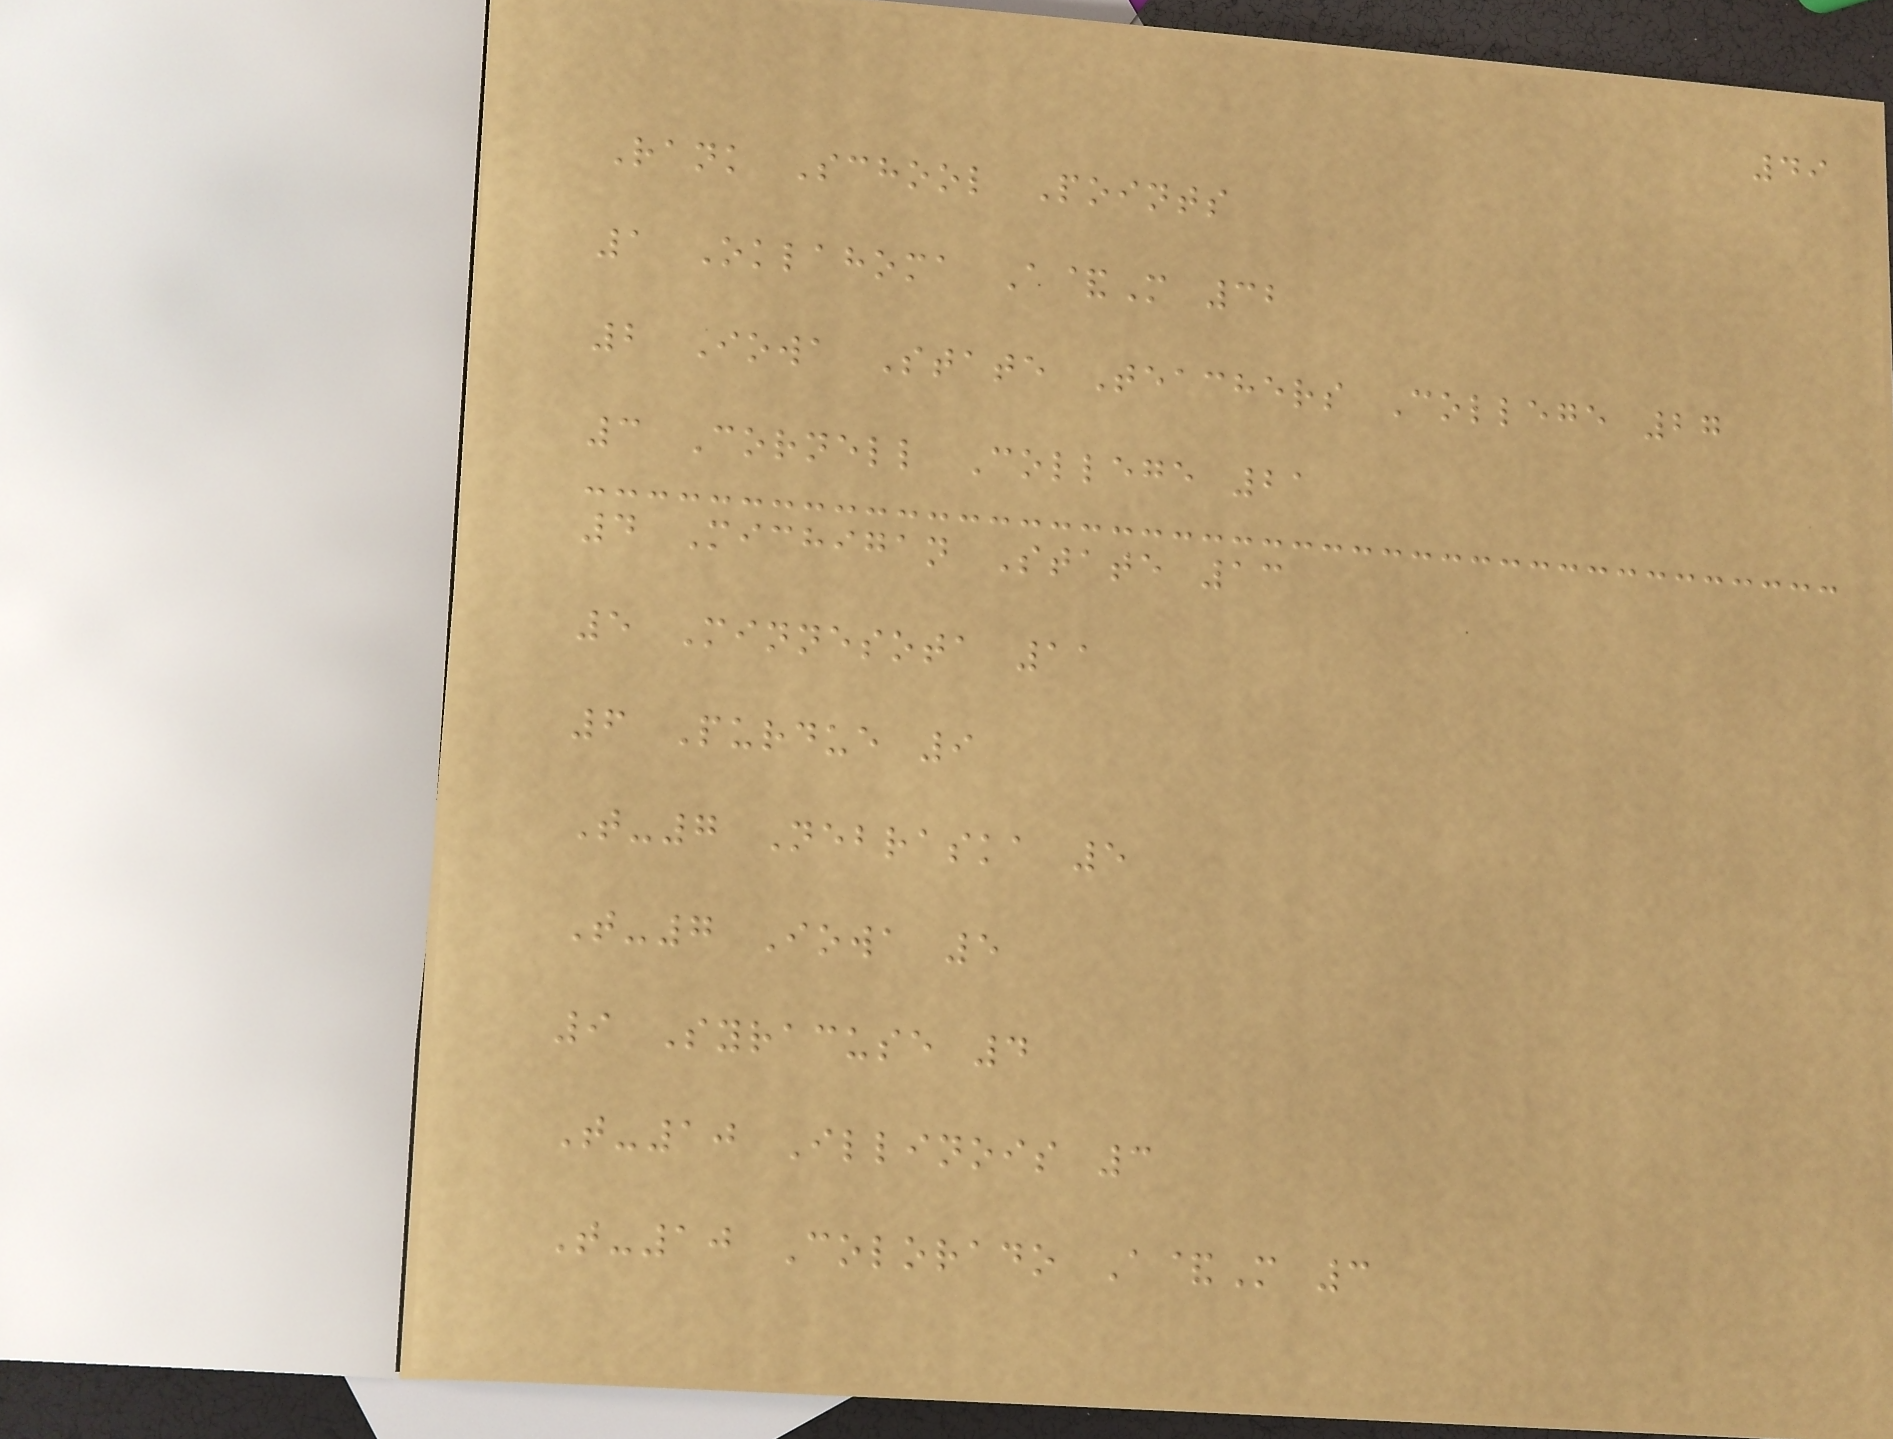49
Rank School Points
1 Oklahoma A&M 32
2 Iowa State Teachers College 27
3 Cornell College 21
4 Michigan State 13
5 Minnesota 11
6 Purdue 9
T-7 Nebraska 5
T-7 Iowa 5
9 Syracuse 4
T-10 Illinois 3
T-10 Colorado A&M 3
